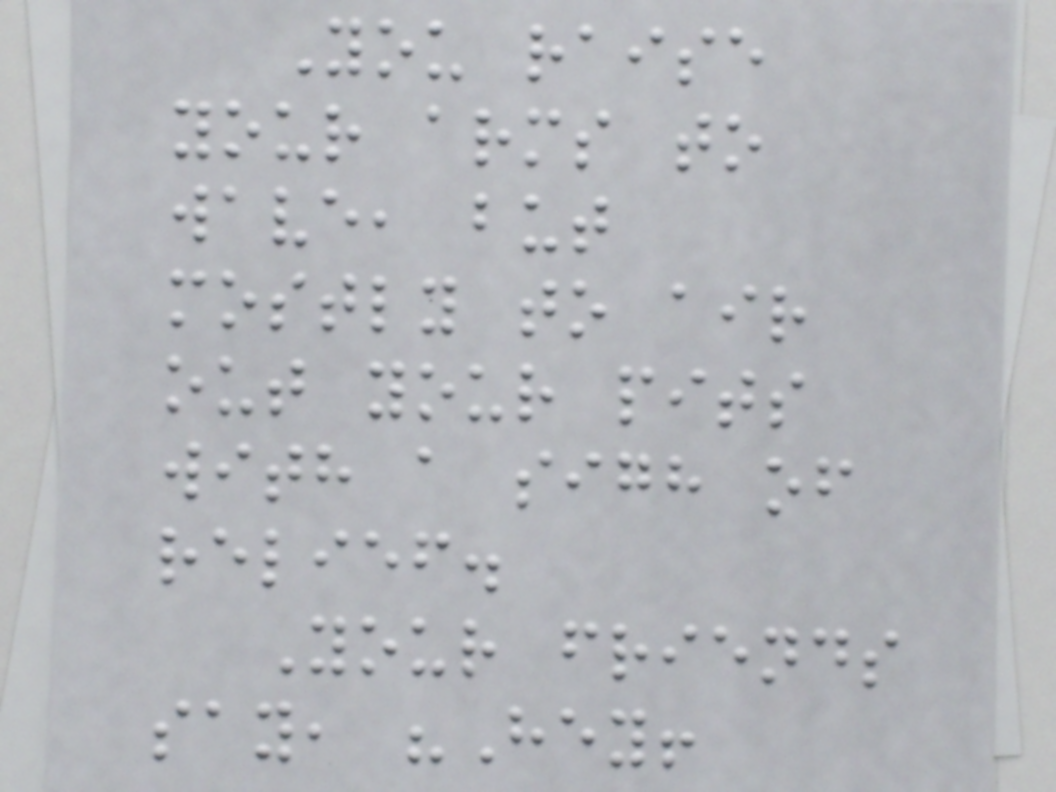You raise
your arms to
wave, but
mostly to air
out your pits
with a sigh of
relief.
Your friends
say, "Hey!
